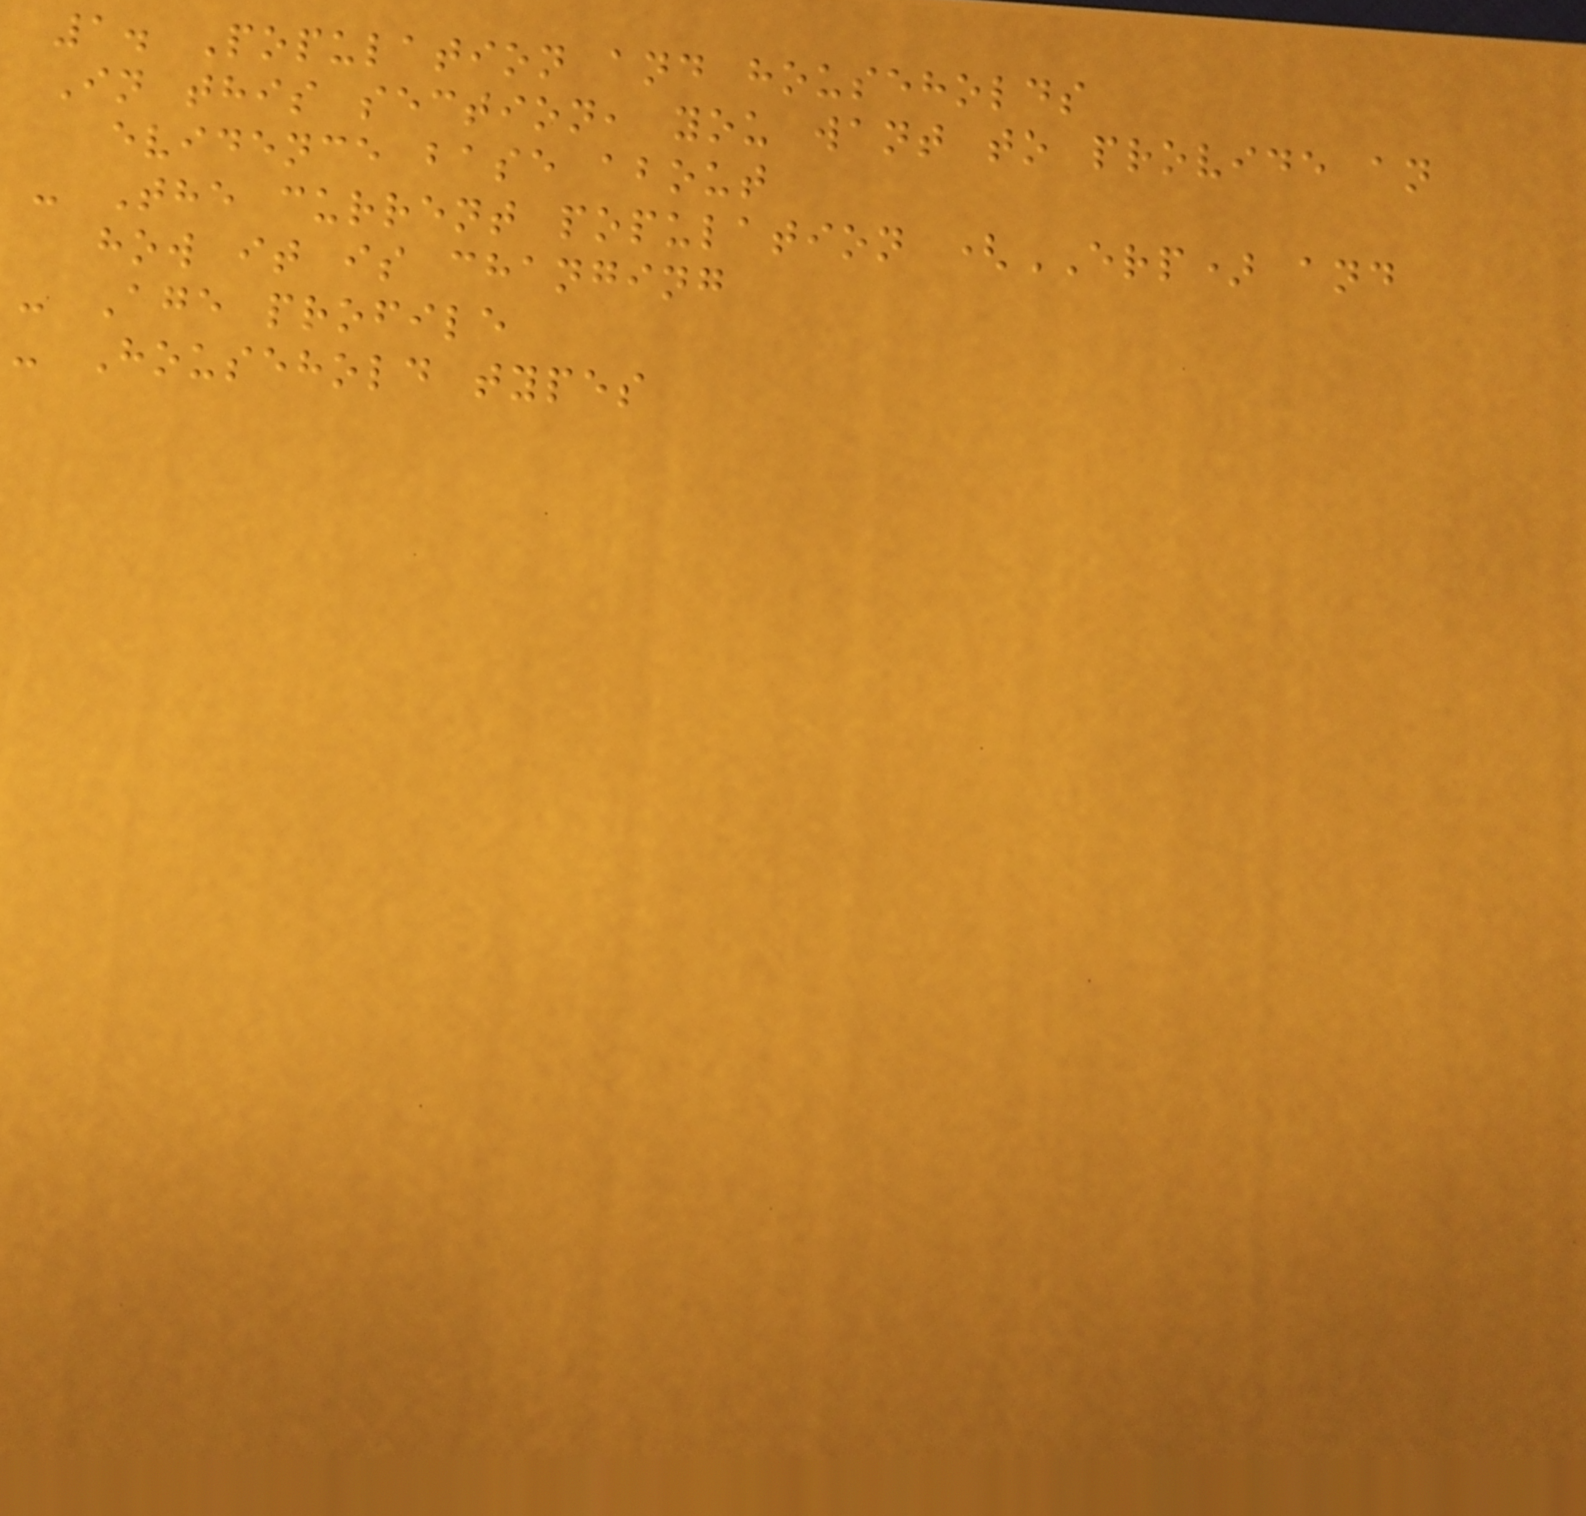1. Population and households
In this section, you want to provide an
evidence base about
- The current population (ERP) and
how it is changing
- Age profile
- Household types
